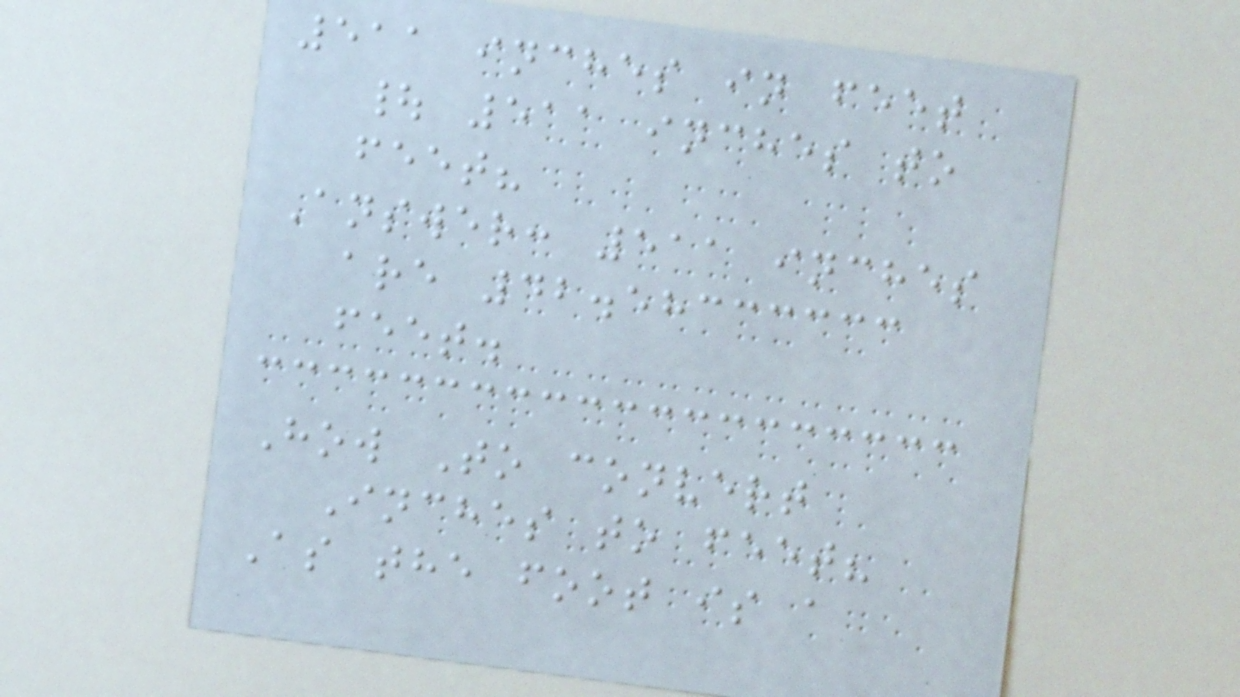511 inches in feet
| 511 inches to
feet?
Answer: 511 inches
are 42.58333333
feet.
How To convert
Inches to feet?
As the foot is a
